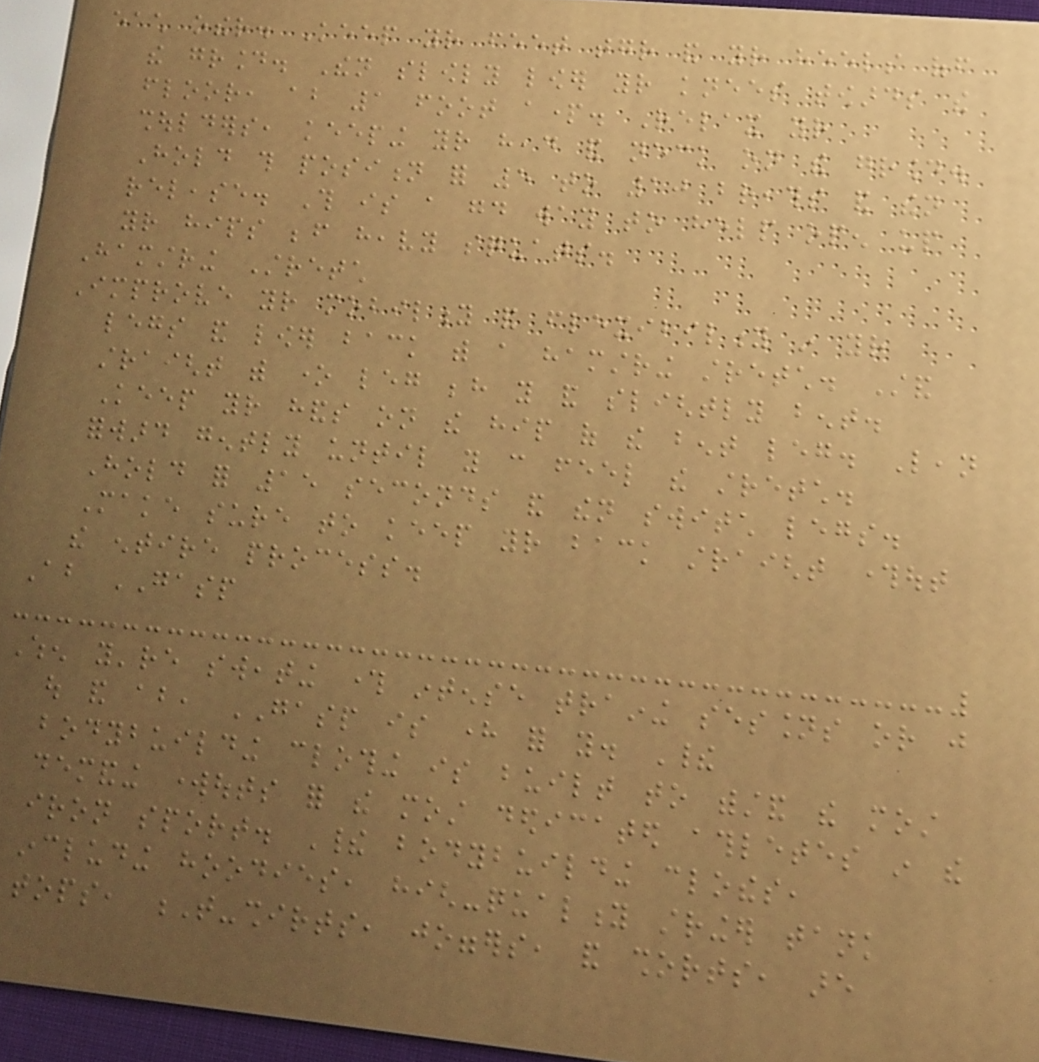each other. Keep your feet together and your heels off
the ground. Then slowly lower your knees towards the
floor, about 1 foot apart. Relax your
shoulders, keeping your head and neck on the ground.
Hold this position for 5 to 10 breaths and then
release. This is a good way to help open up
your hips before heavy squats.
Hamstring Stretch
Improve your mobility and flexibility in your
legs and lower back with a hamstring stretch. Stand
straight with one leg behind you and slightly bent.
Keep your hands on the hip of the bent leg. Lean
forward gently until you can feel the stretch.
Hold for 15 seconds and then switch legs.
Make sure to keep your back straight throughout
the entire process.
About GASP
When you're sweating through intense training sessions or just
out and about, GASP is here for you. Their
bodybuilding clothing is built to withstand the most
demanding workouts for the most dedicated athletes in the
iron sport. Their bodybuilding clothes,
including hoodies, high-quality stringer tank
tops, T-shirts, joggers, and shorts, are
